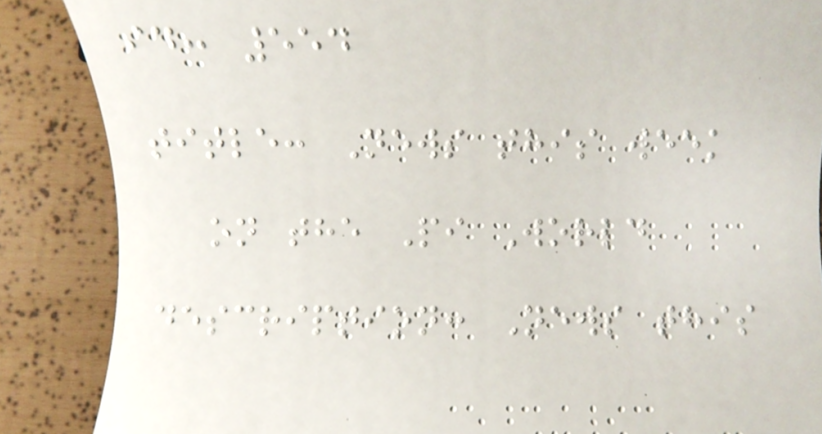id: 554
title: News this week
on the Pi World
description: News this
